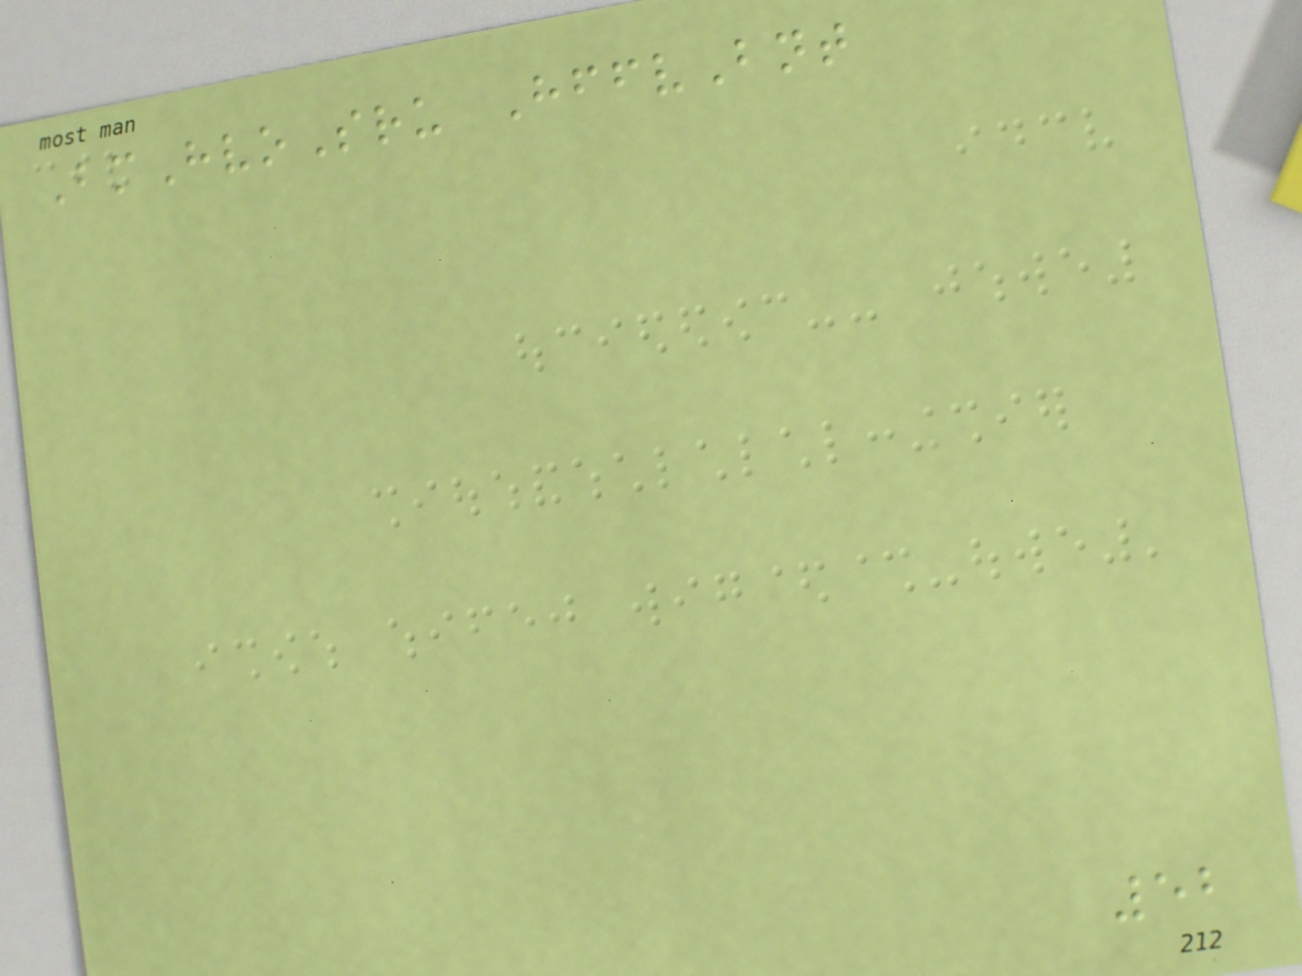BmHvoSru HffvBnt
52
